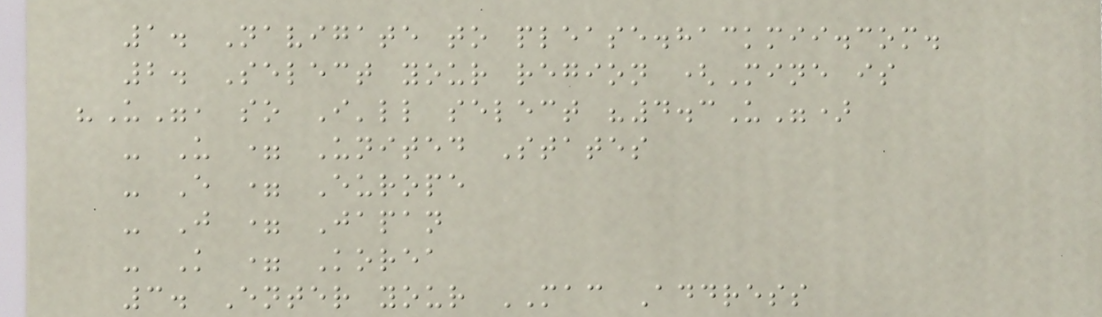1. Navigate to please.hackmii.com.
2. Select your region (Mine is
"U", so I'll select "4.3U")
- U = United States
- E = Europe
- J = Japan
- K = Korea
3. Enter your MAC Address
